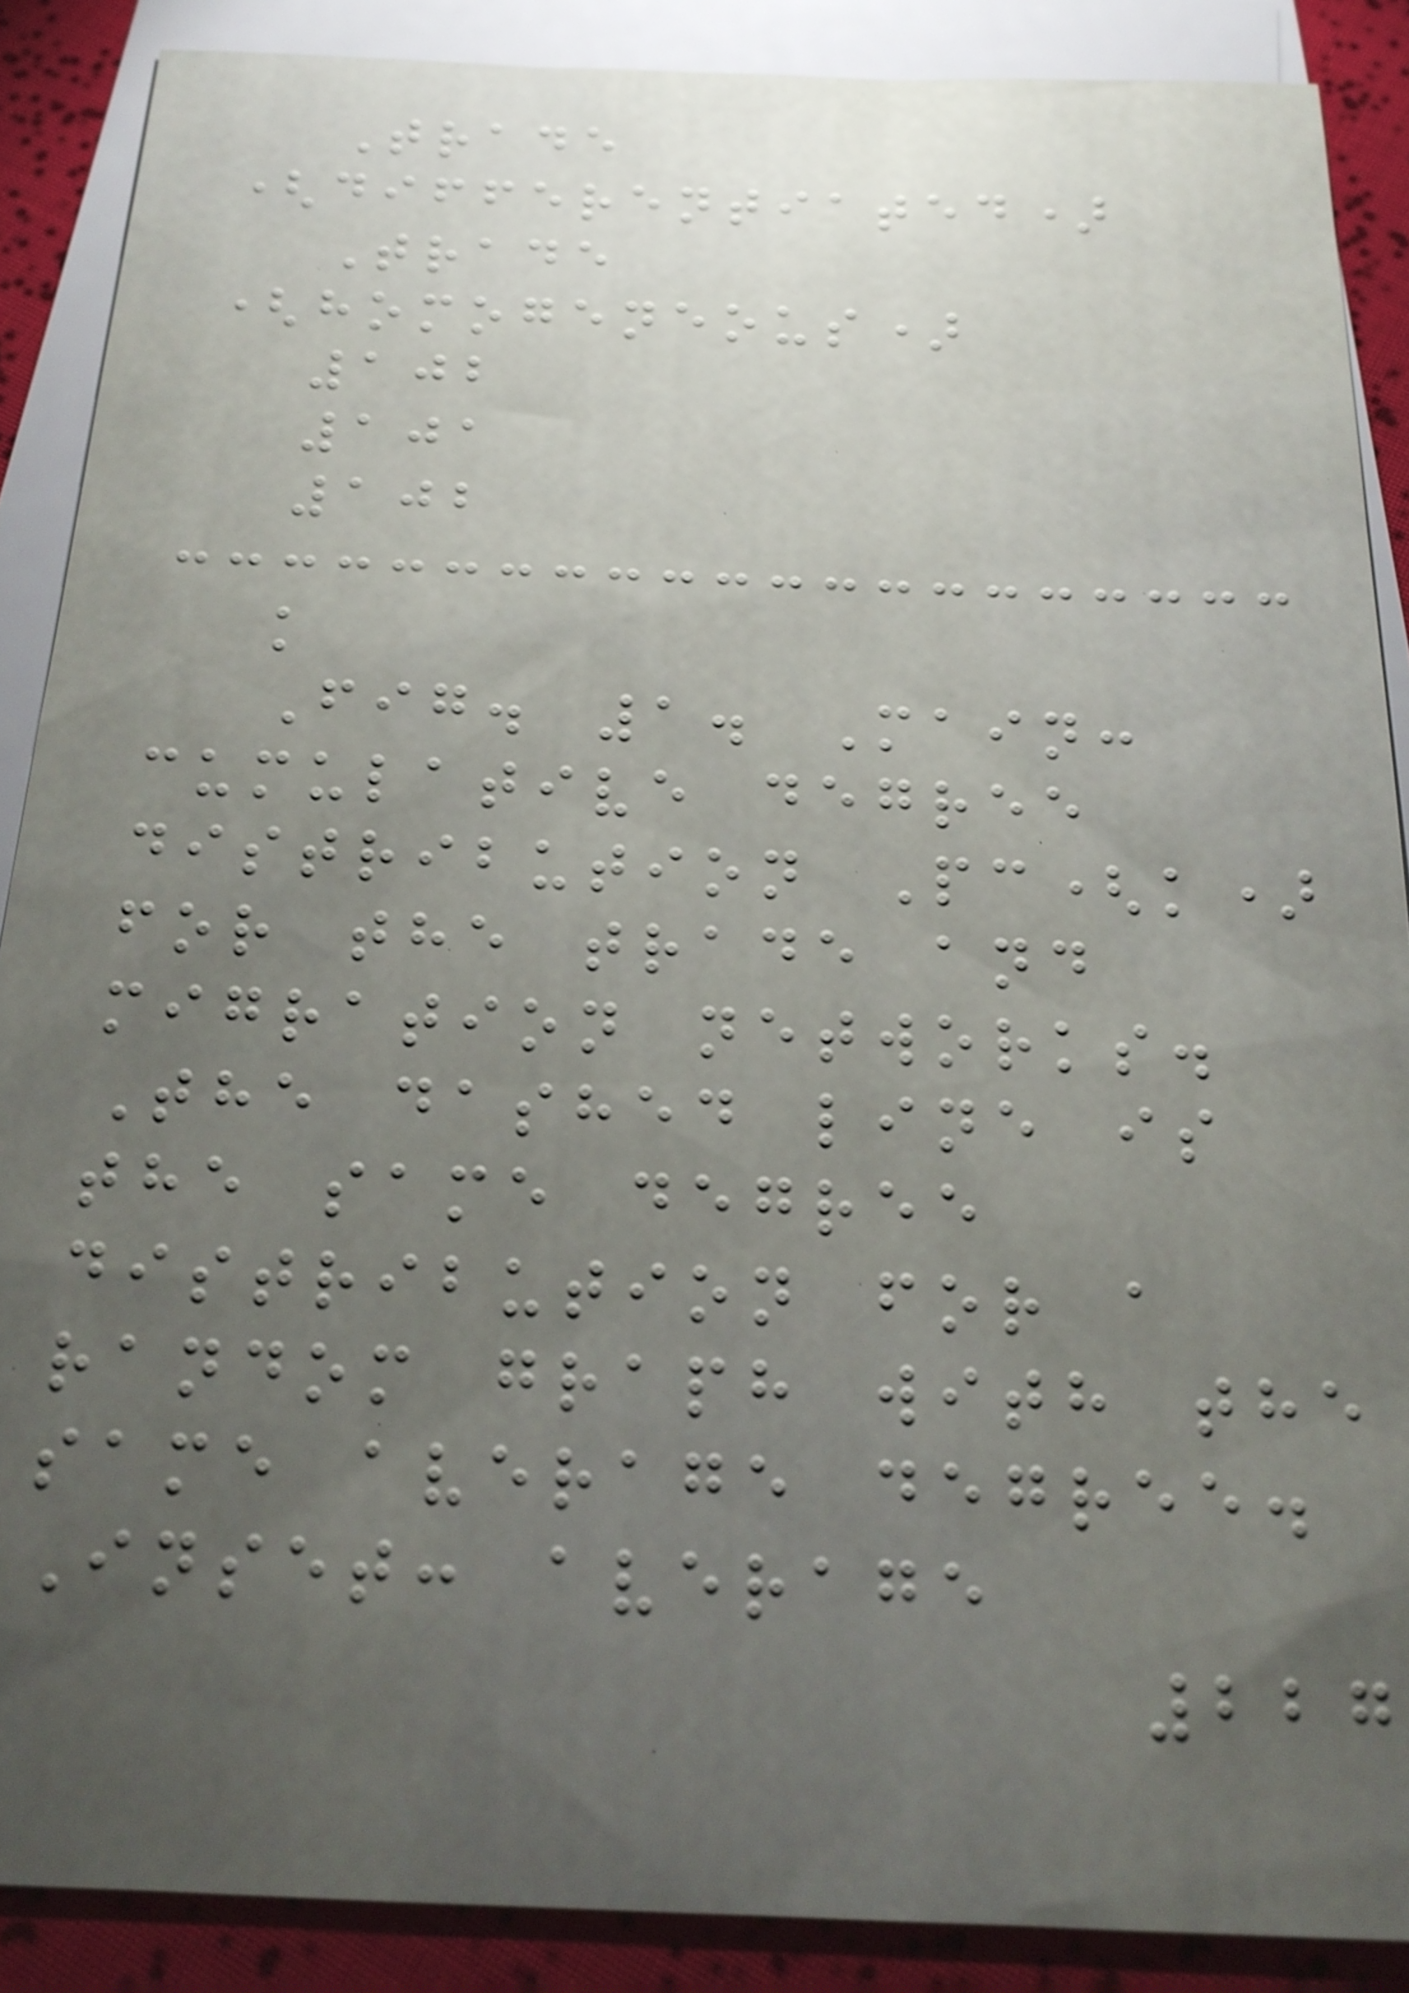Trade
(differentiated)
Trade
(homogeneous)
102
101
102
k
Fig. 1. Main:
cumulative degree
distribution Pc(k)
for the trade and
migration networks.
The dashed line is
the same degree
distribution for a
random graph with the
same average degree.
Inset: average
227
